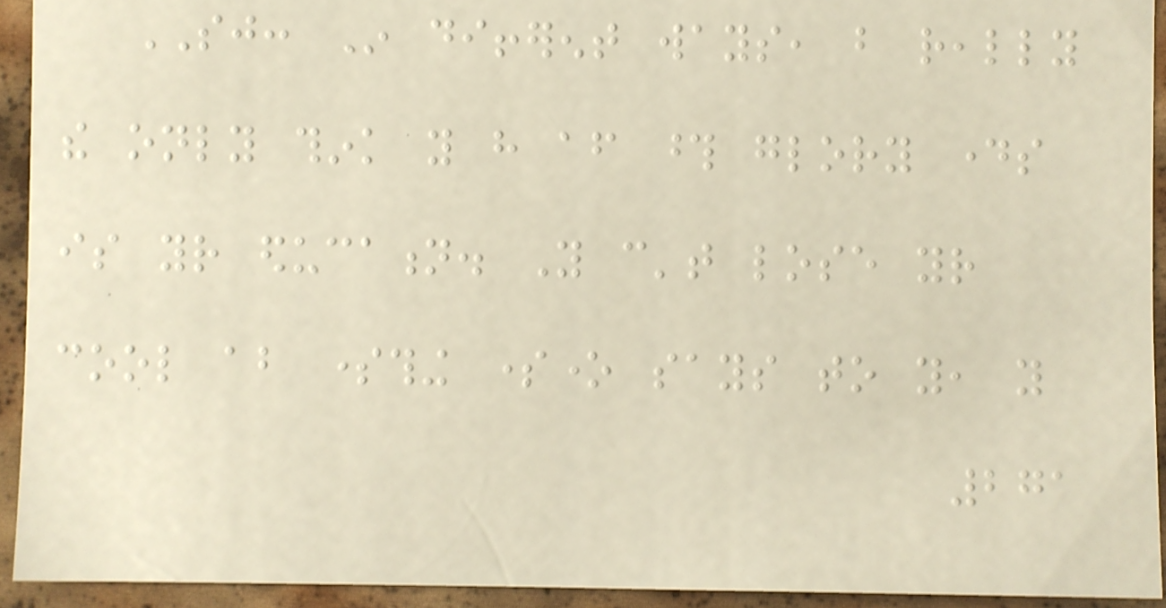SJ: In different ways, but really
the only think you have after those glory days
is your education. You can't lose your
cool about something someone says to you, you
271
